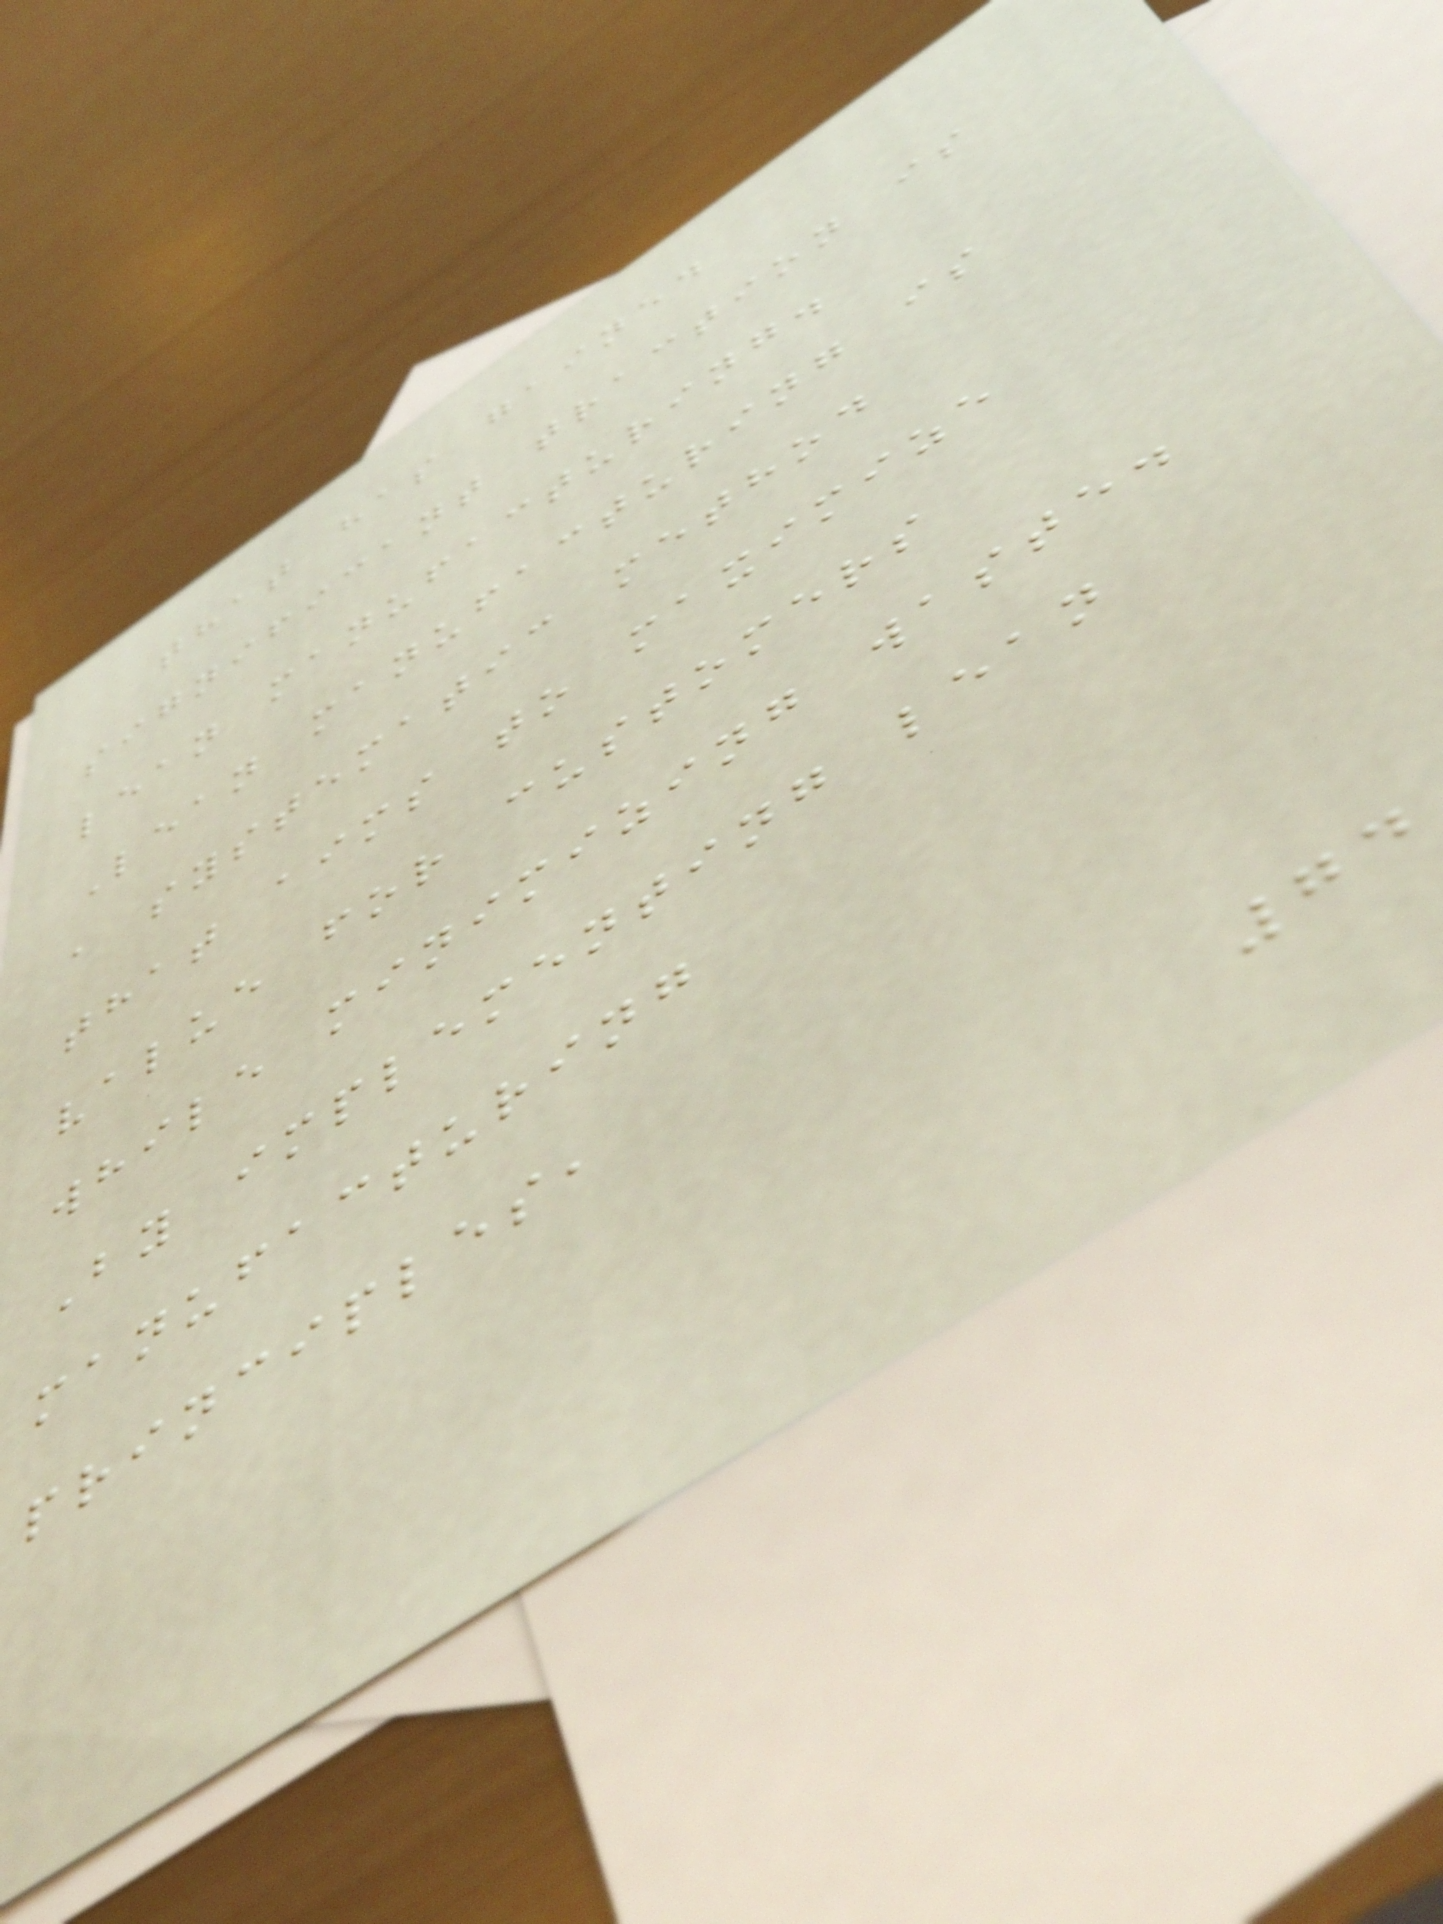that has gained
significant traction is
lean manufacturing.
Lean manufacturing is
a systematic method
that aims to maximize
value for customers
while minimizing waste.
By implementing lean
manufacturing
principles,
74
